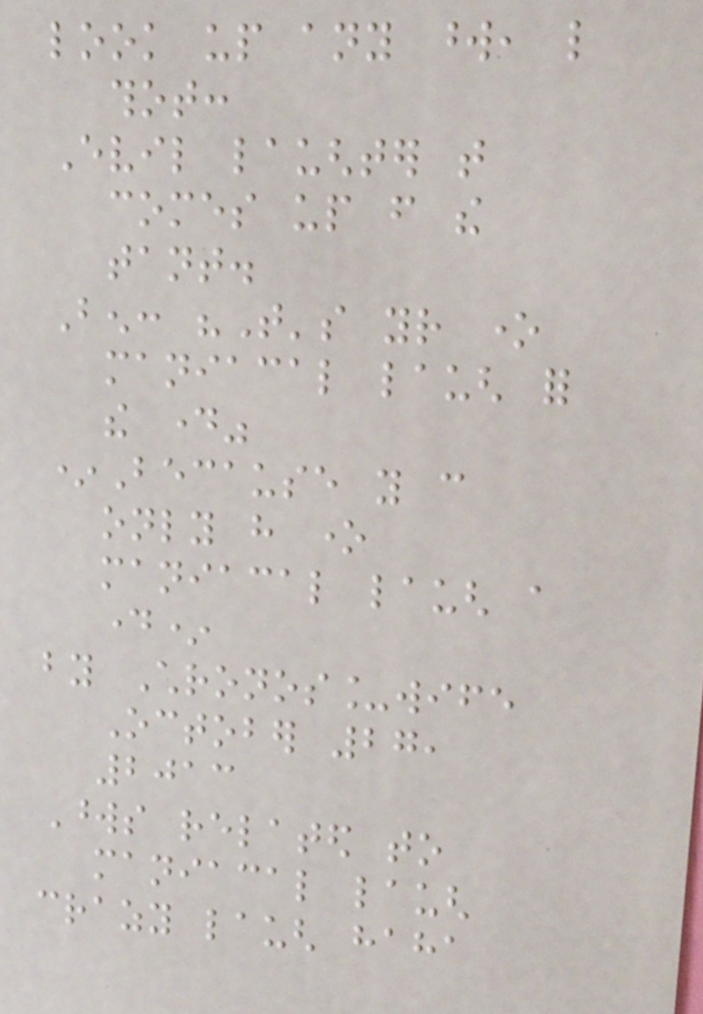look up any word, like
thot:
Evil laughter that
comes up from the
tant.
Ben: "That's your one
maniacal laugh for
the day"
*Because you can
only have one
maniacal laugh a
day*
by Chronos_wife
October 27,
2013
Words related to
maniacal laugh
crazy laugh haha
